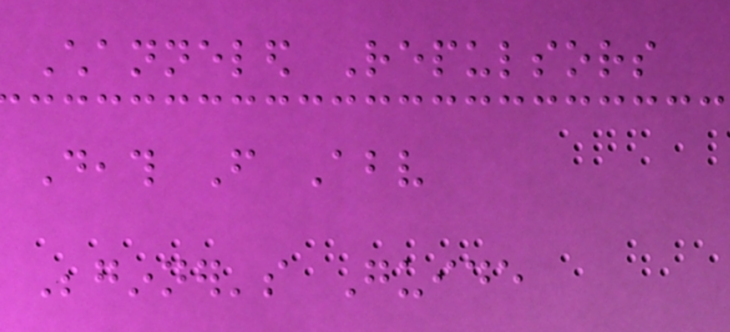Channeled Repulsors
Death From Above
Beginner's Guide
